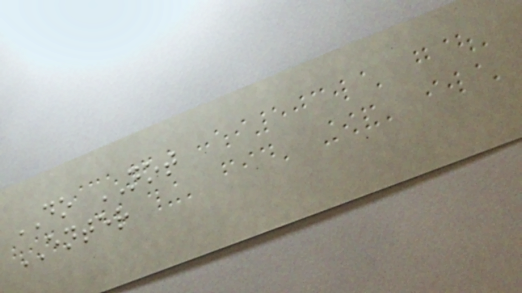DO NOT
ENTER
